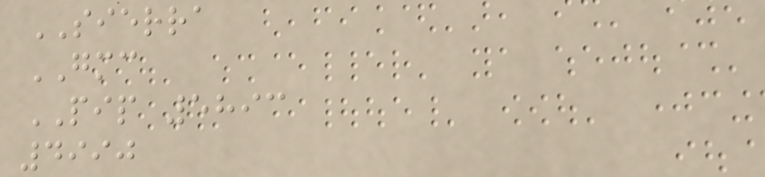SIERRA
GMC
PIP 5893
4990
